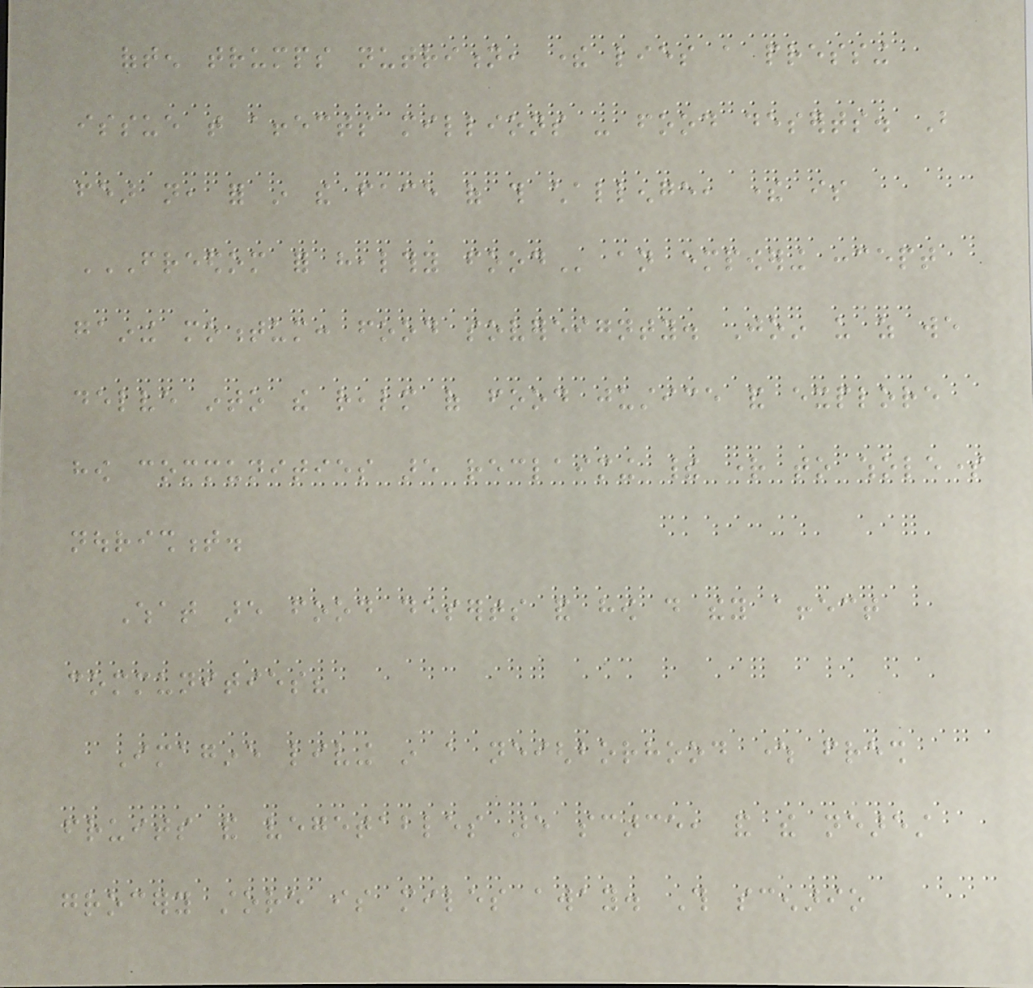often trumps nutrition, there lies a pressing
issue that affects millions - food deserts. But
fear not, for in the face of this challenge, there is
FREEDOM FOR HEALTHY FOOD an empowering concept
gaining momentum: food sovereignty. Join us as we
delve into the realm of food justice and explore
how communities are reclaiming their right to wholesome
nourishment.
What are food deserts and how do they affect
communities?
Imagine living in a neighborhood where fresh
fruits and vegetables are scarce, and the nearest
grocery store is miles away. This scenario
